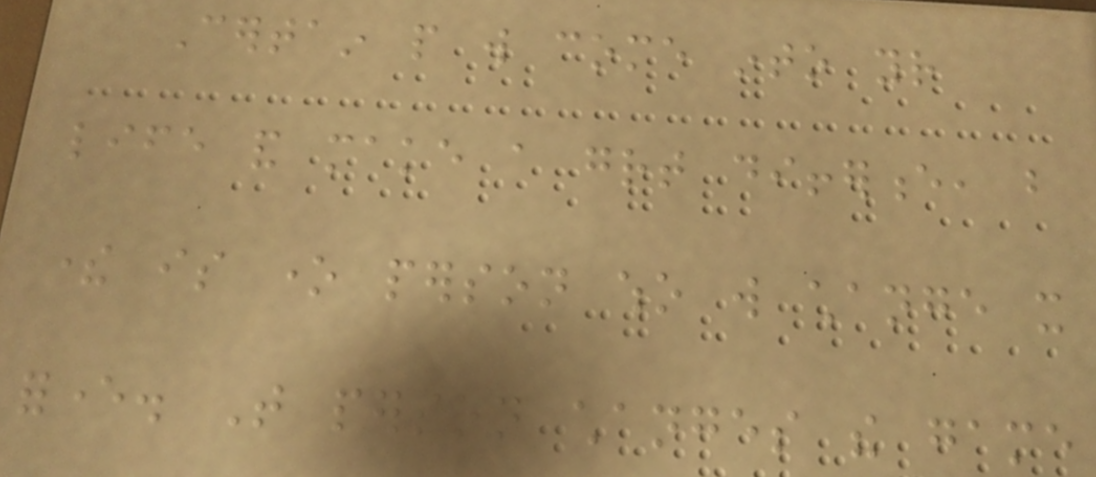Certain people will come into your
life and make a great difference, but
there is one person who will change it
forever. That person changes the game
